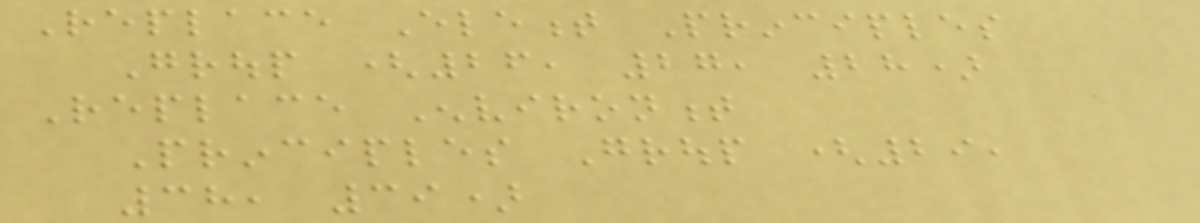Replace Element Principles
Group (26, 27, 28)
Replace Environment
Principles Group (29,
38, 39)
